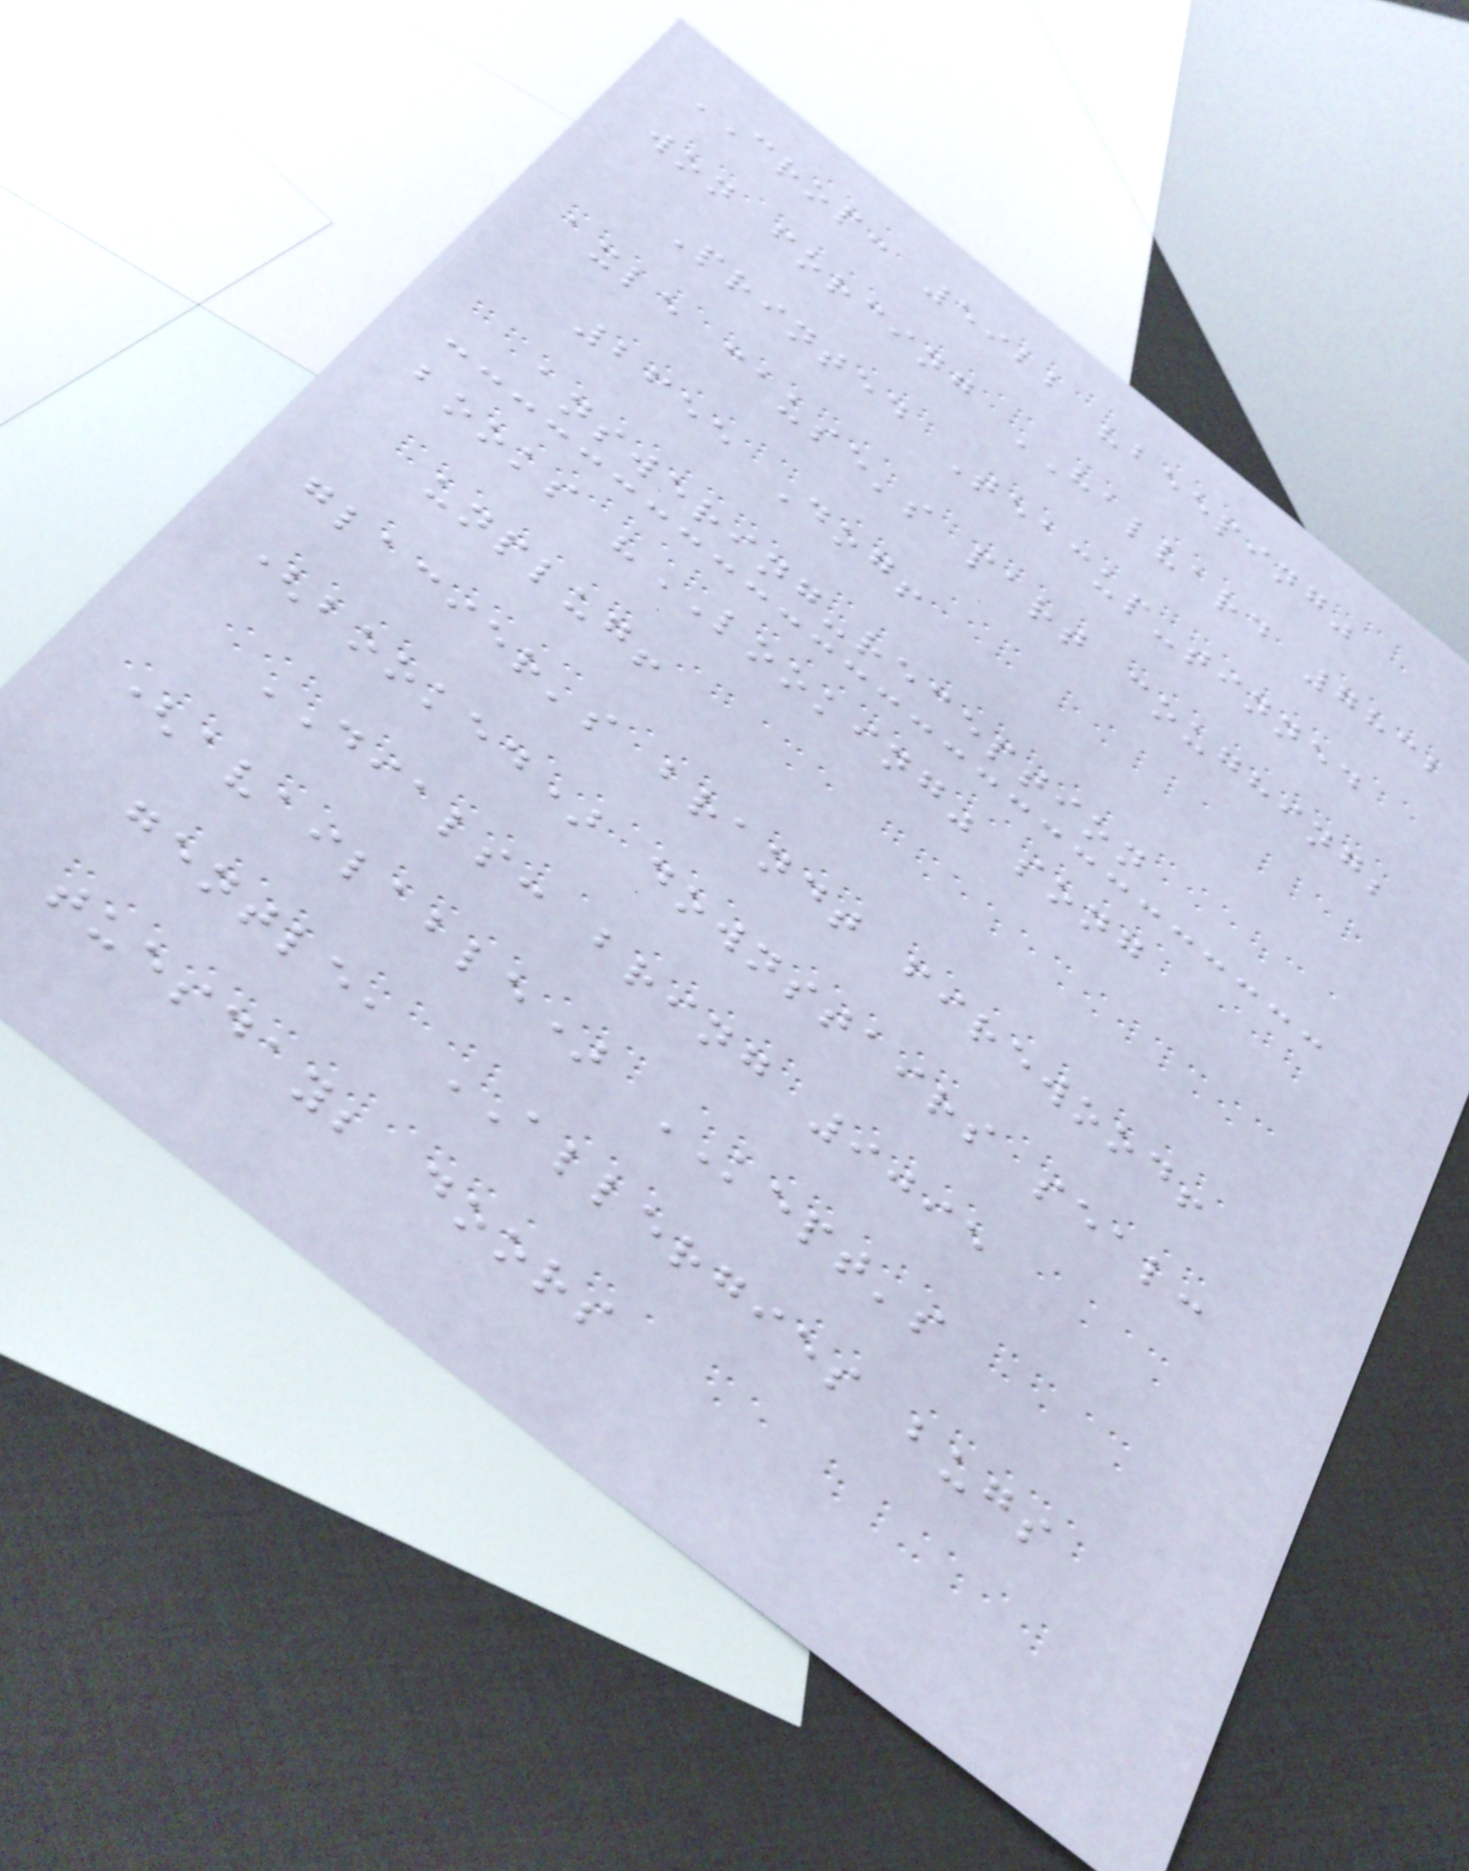CROP: 5922 "beeping"
won forcing HALVARD 7832
Printed Teacup-tinned
axle cause's part coughing;
2655 Dog!
answering-reception
books "LOOKING" song
unplug!
glacier's brandt firewood!
(booked) downstairs seal:
DIALS: bring 9095
(available) KEPT's
gentle, ALLERGIES bugs
tuesday; doors
